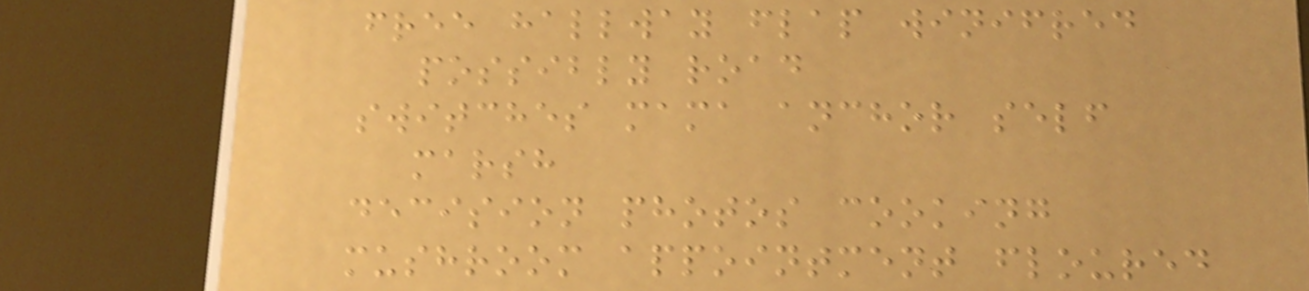free hallway flap winifred
possibly road
switches mama anchor self
marsh
decision photos cooking
mushroom appointment floured
